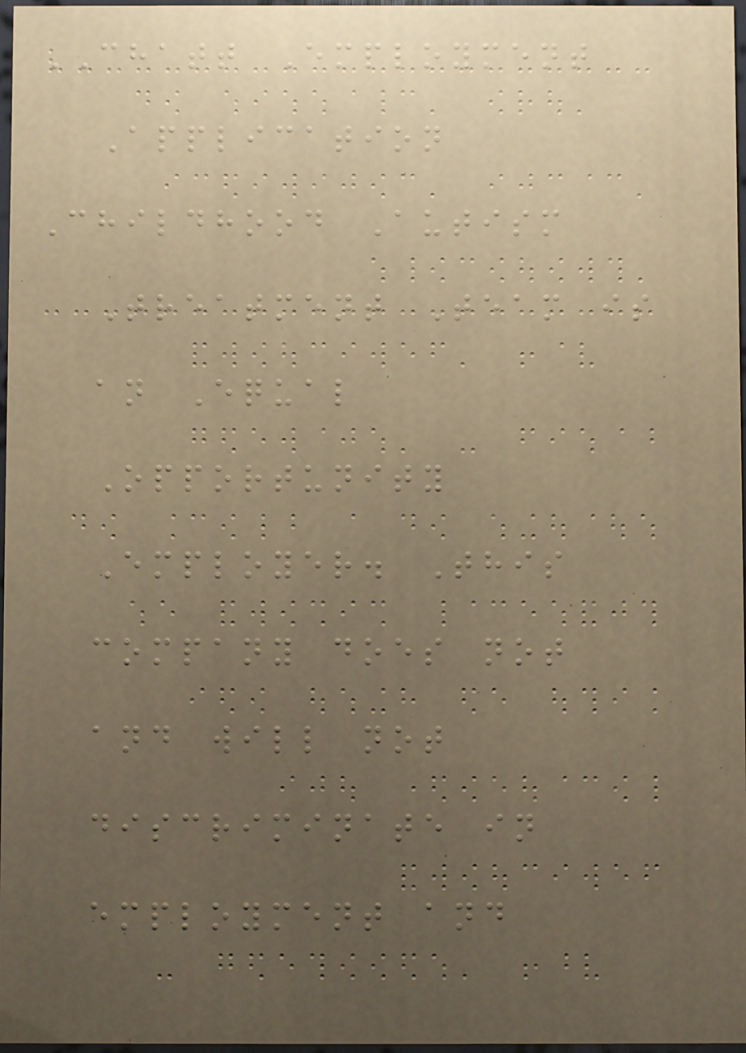CHATT Employment
Application
Childhood Autism
Treatment Team is
an Equal
Opportunity
Employer. This
company does not
and will not
discriminate in
employment and
